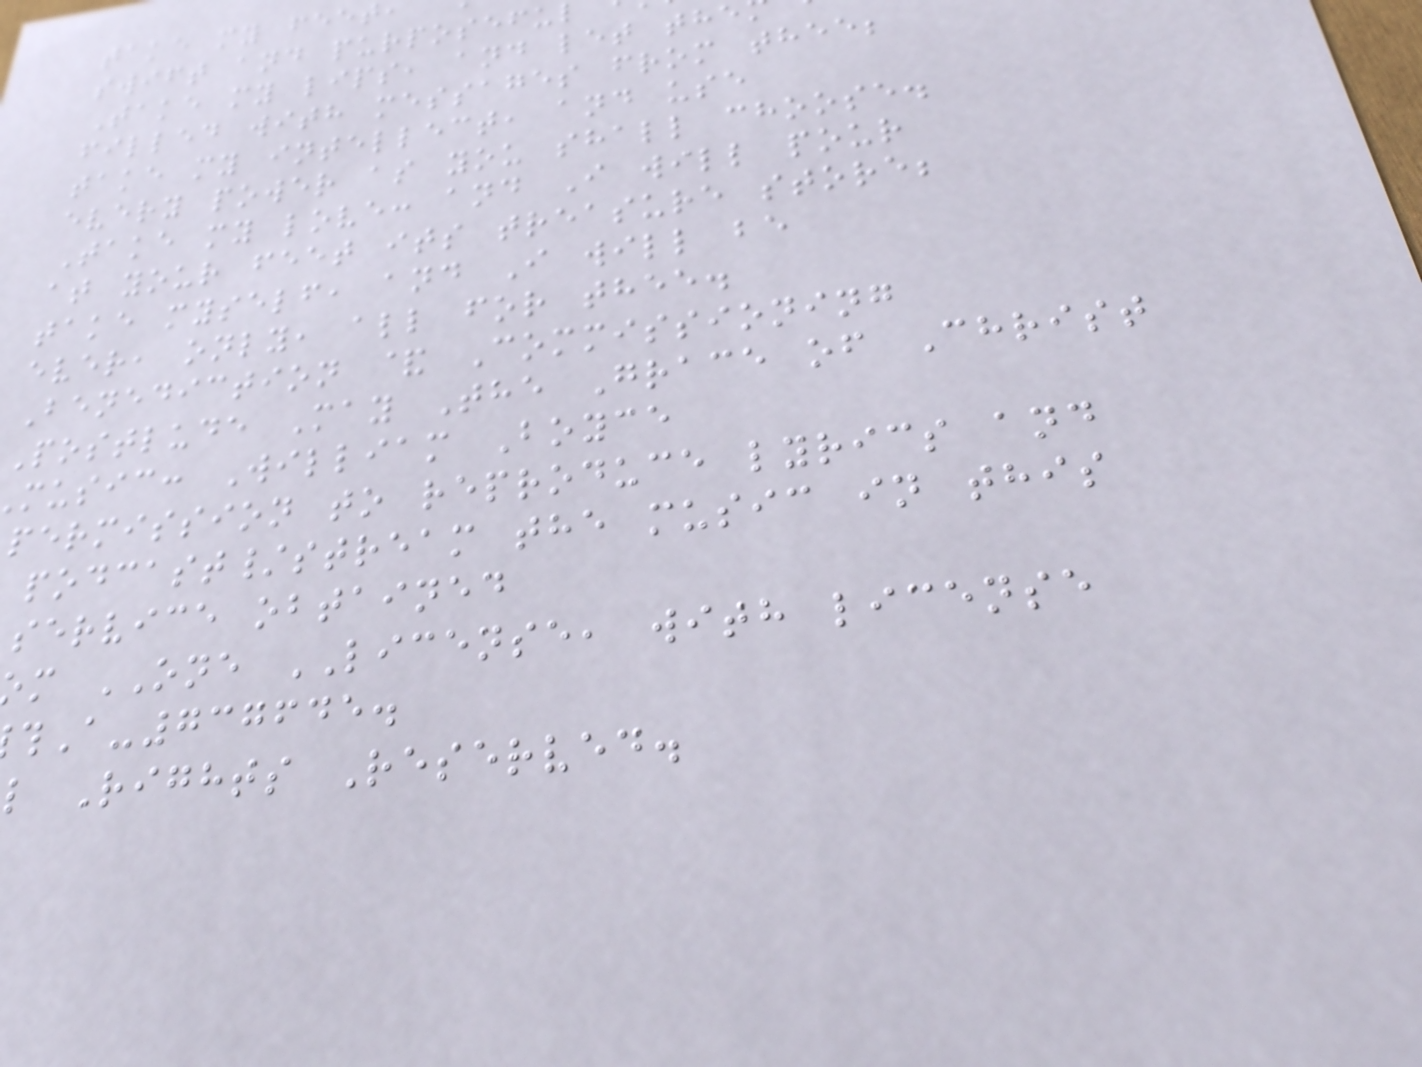take my feet
swift and purposefu
Take my lips, and let the
filled with messages from thee;
take my intellect, and use
every power as you shall choose.
Take my love: and I will pour
at your feet its treasure store;
take myself, and I will be
ever, only, all for thee.
Benediction & Commissioning
Postlude May The Grace of Christ
music: William Boyce
permission to reproduce lyrics and
podcast/stream the music in this
service obtained
m ONE LICENSE, with license
A-737645.
l Rights Reserved.
